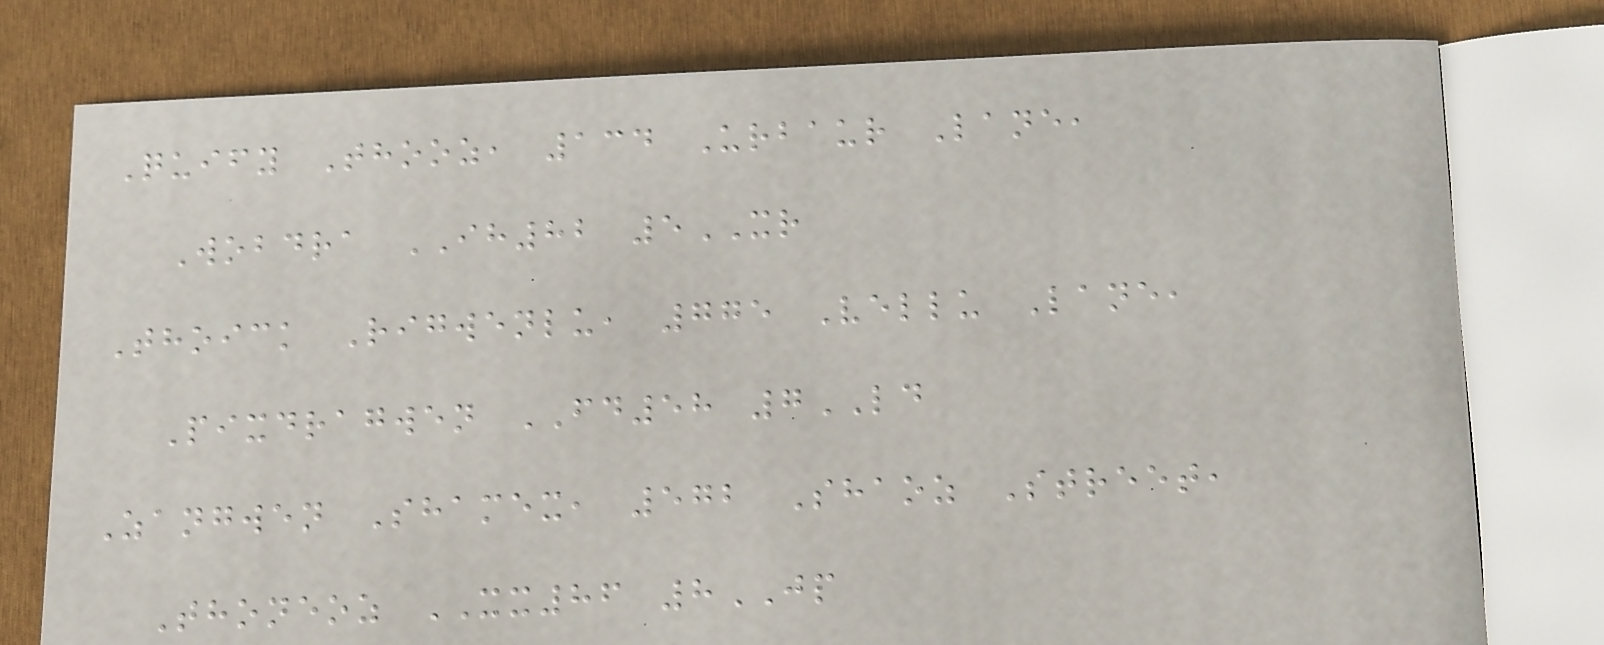Quify Thooz, 134 Urbaur Lane,
Wobdra IH82 5XR
Thoick Rigwenlu, 775 Vellu Lane,
Pixdragwen FD58 7LD
Zangwen Shamex, 572 Shaoz Street,
Thoneoz XX86 8JP
